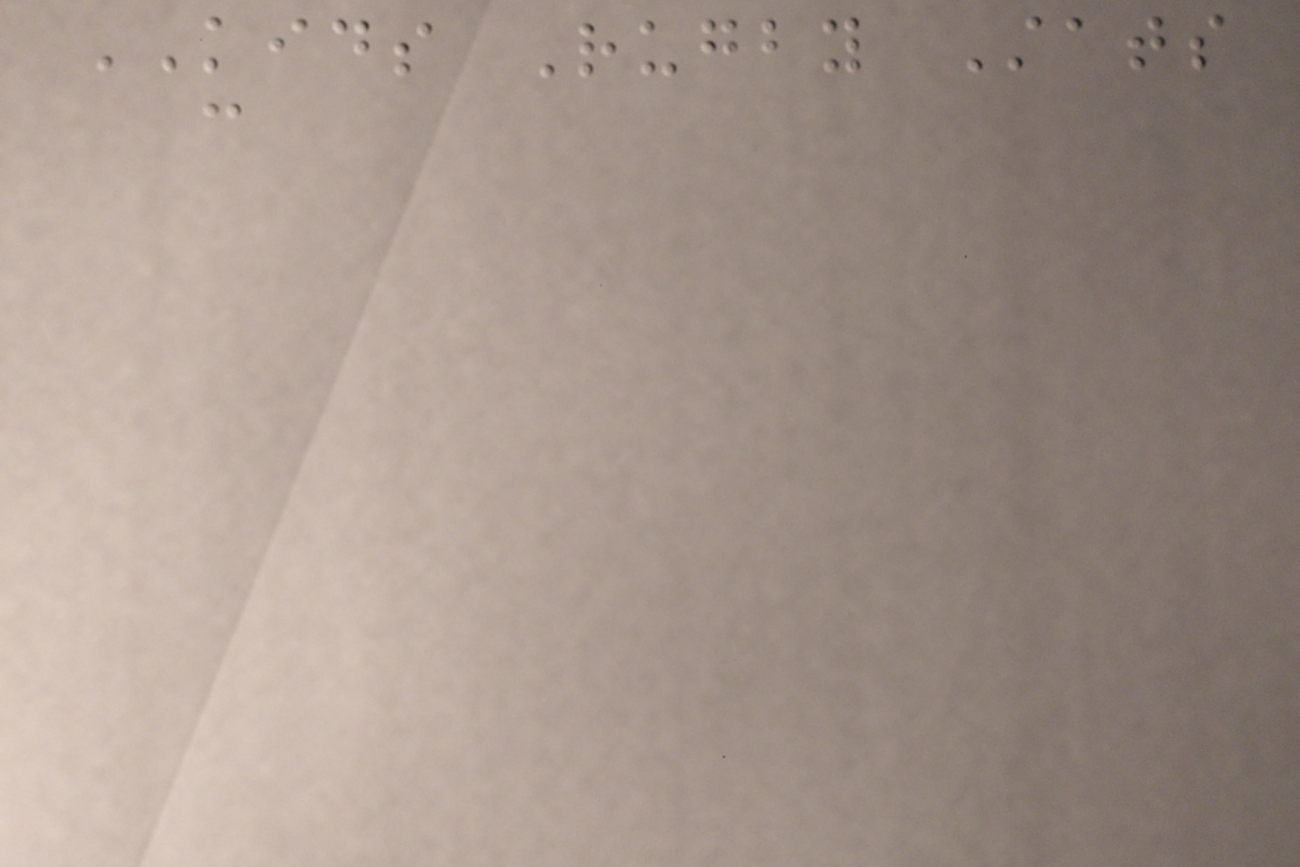KIDS Rugby Stats
can
